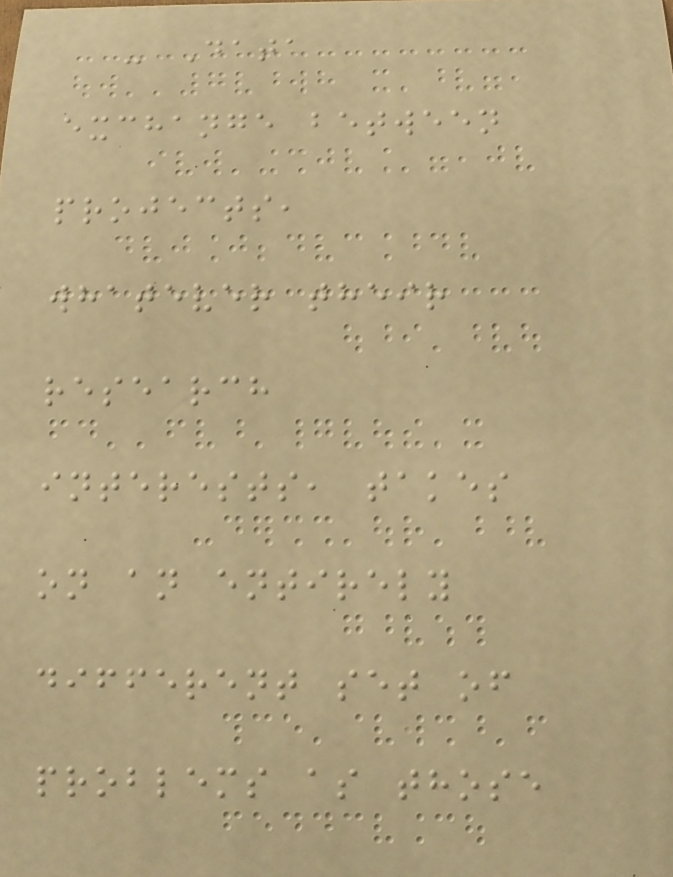- Data
exchange between
projects,
whatever their
research
interests, takes
on an entirely
different set of
problems as those
